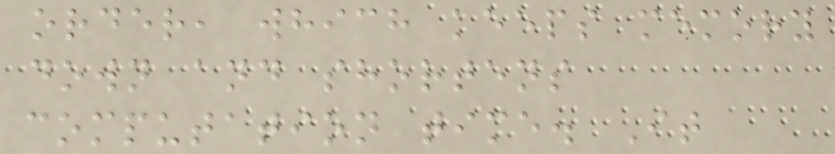order, which keeps memory
down and shortens
computation time. It
